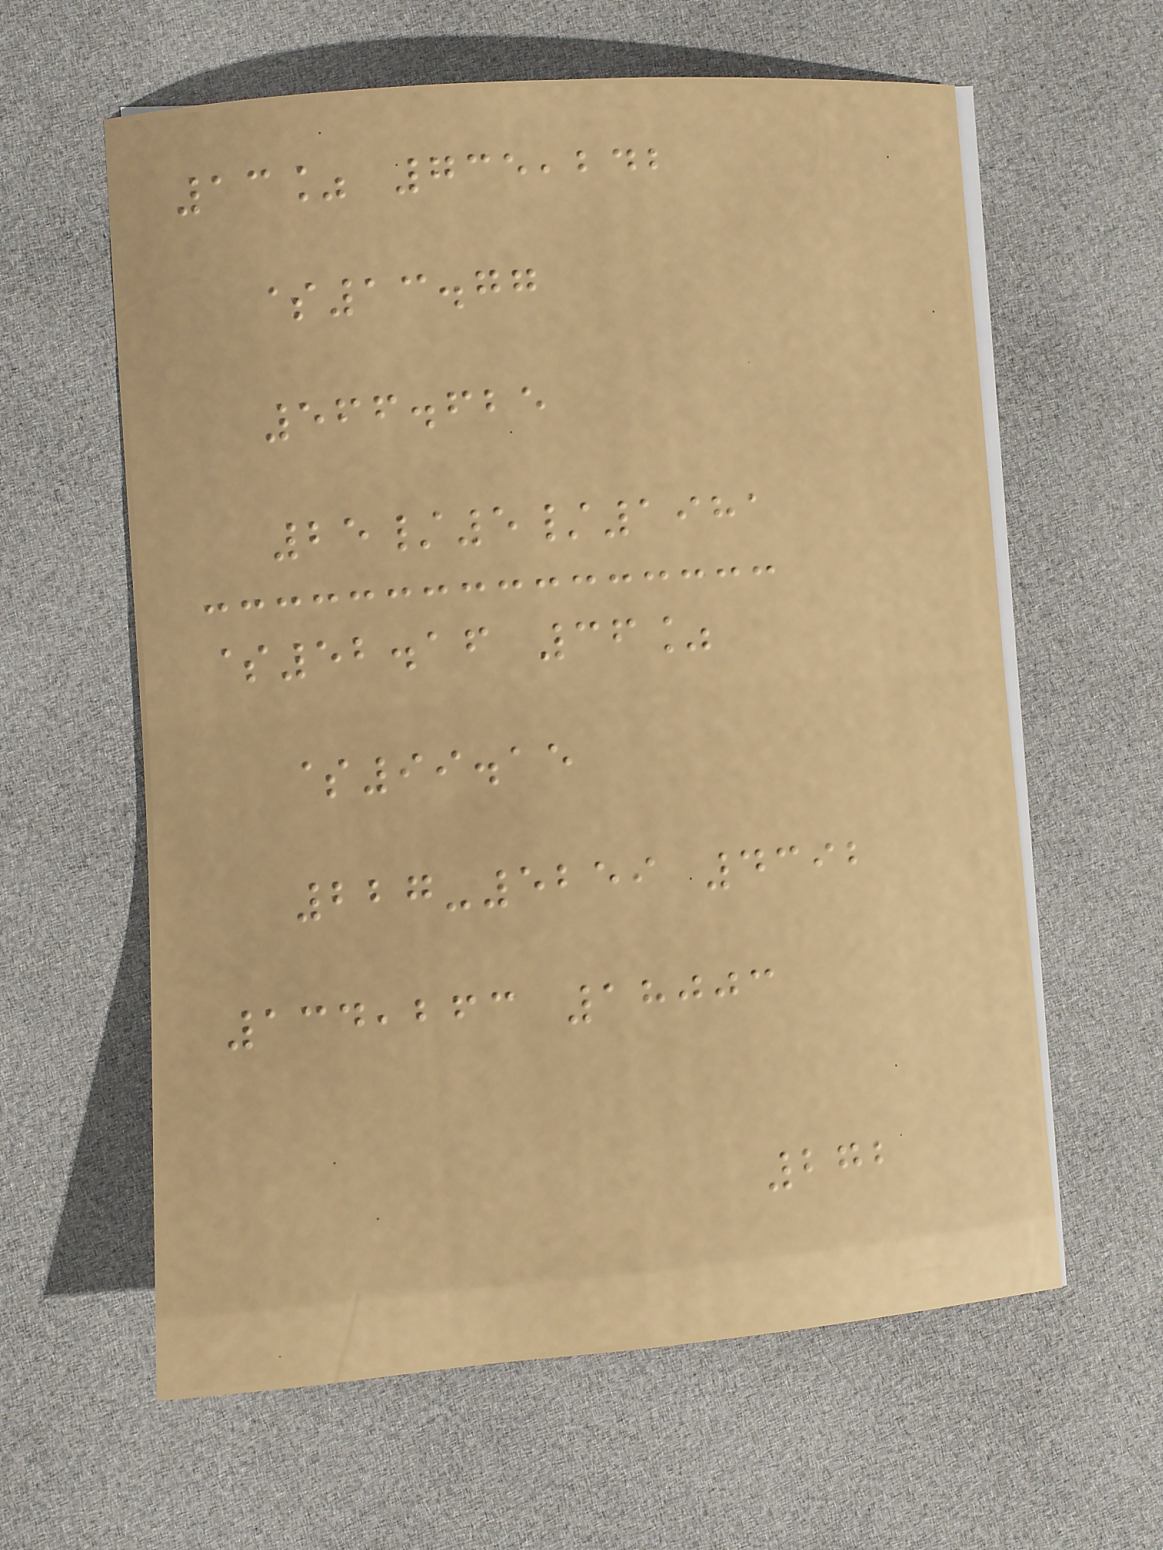13% 735,242
$13.77
566.625
25/5/1981
$52.16 36%
$99.15
227-5259 4392
134,263 18003
272
